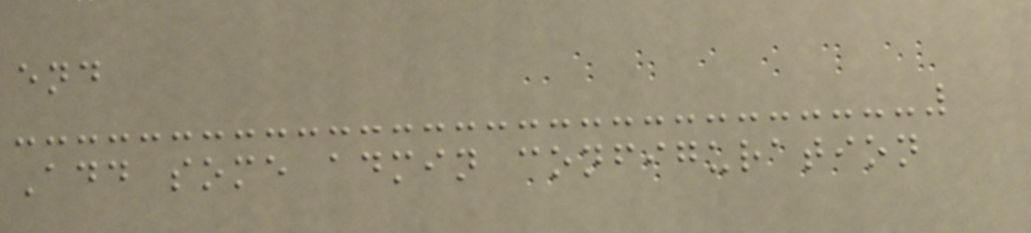end
Add some admin configuration
